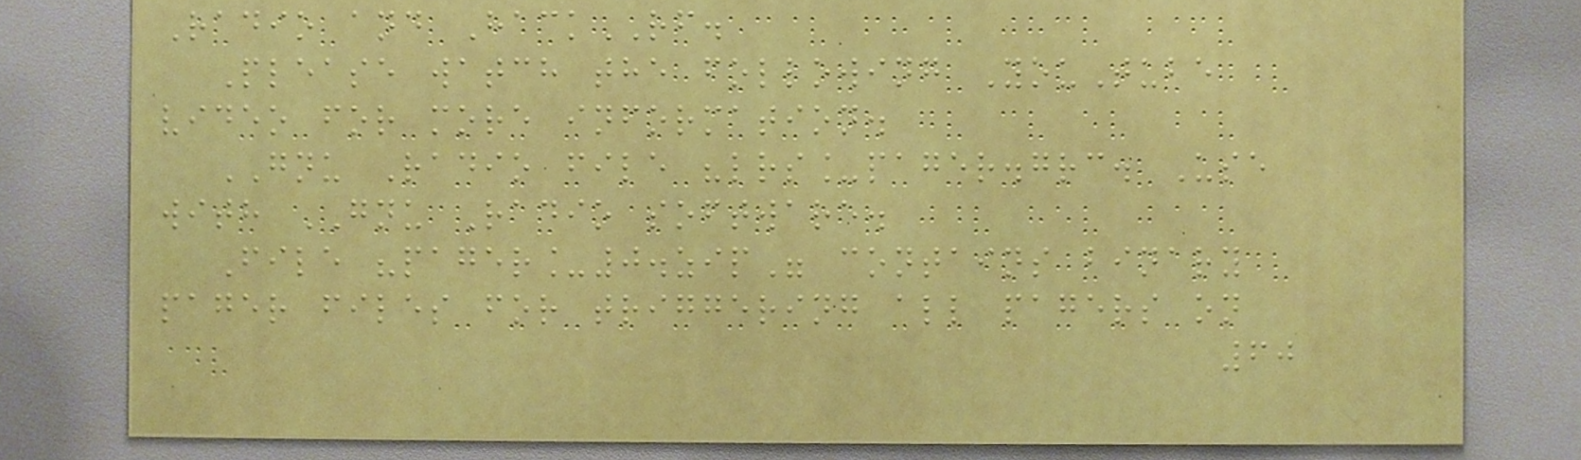Radio and HackRF.
Please watch the following YouTube
video for more information.
GNU Radio file "lrs_pager.grc. Use
with GNU Radio software.
File "pager_0.zip" contains binary
pager files for triggering all pagers on
60
